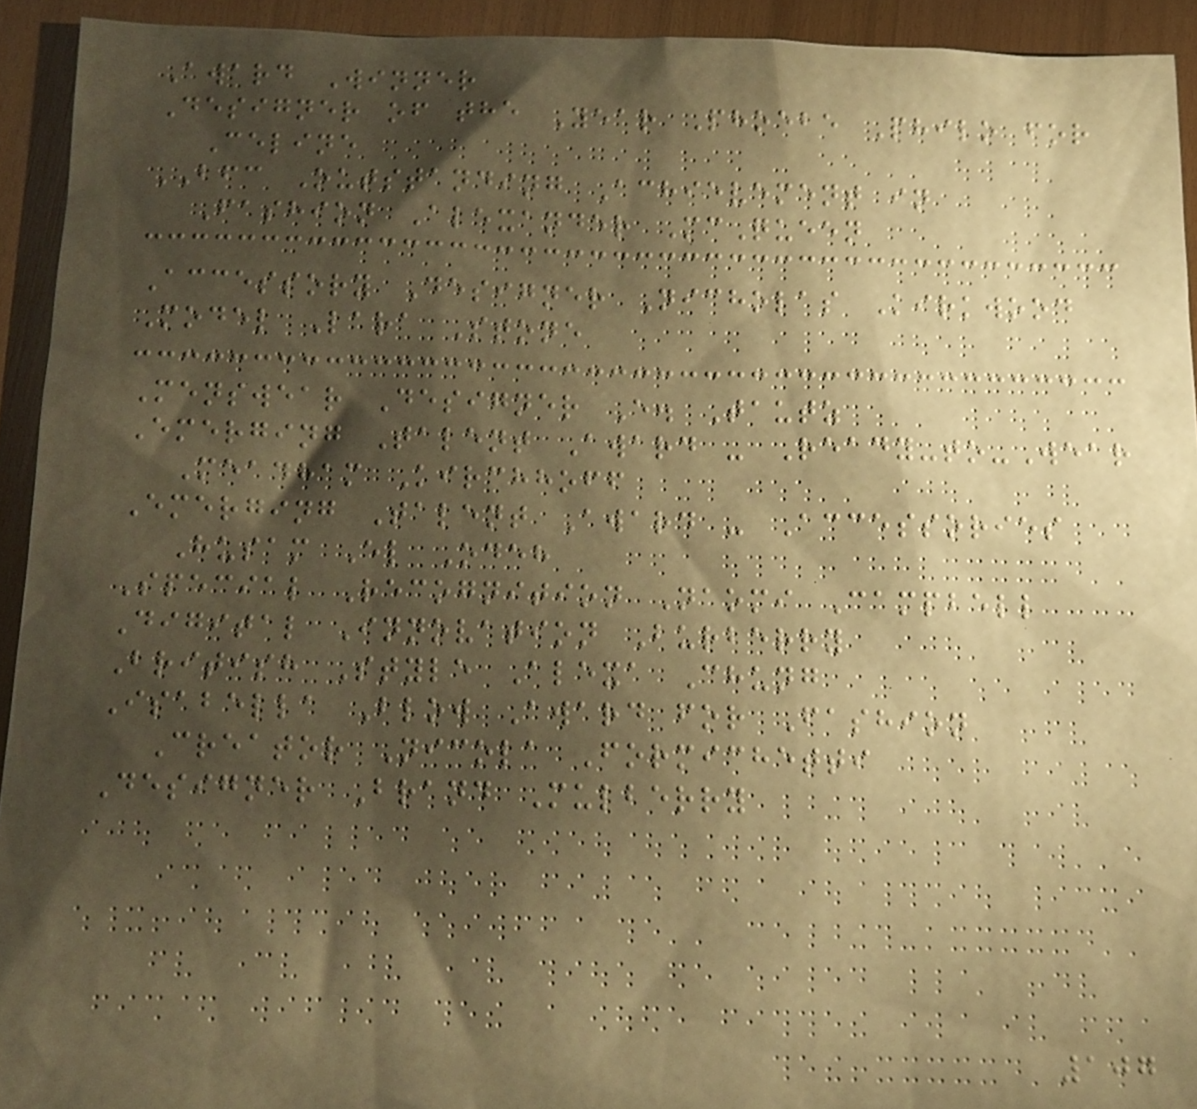Award Winner
Designer of the Year Phoebe Philo for
Celine
BFC Outstanding Achievement in
Fashion Alexander McQueen
Accessory Designer Nicholas Kirkwood
Model Lara Stone
Menswear Designer E. Tautz
Emerging Talent Award - Ready-to-Wear
Meadham Kirchhoff
Emerging Talent Award - Accessories
Husam El Odeh
Special Recognition Naomi Campbell
Digital Innovation Burberry
British Style Alexa Chung
Isabella Blow Award for Fashion
Creator Nicola Formichetti
Designer Brand Mulberry
107
